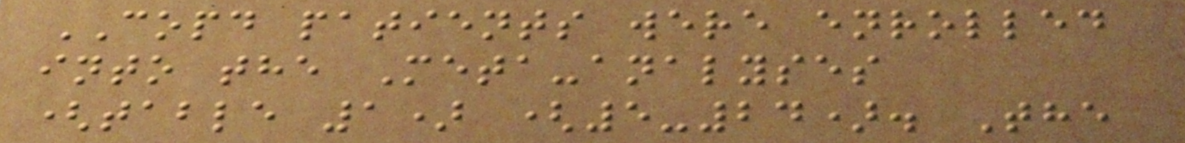COPD patients were enrolled
into the Meta-analyses
(table 1) (5-24). The
